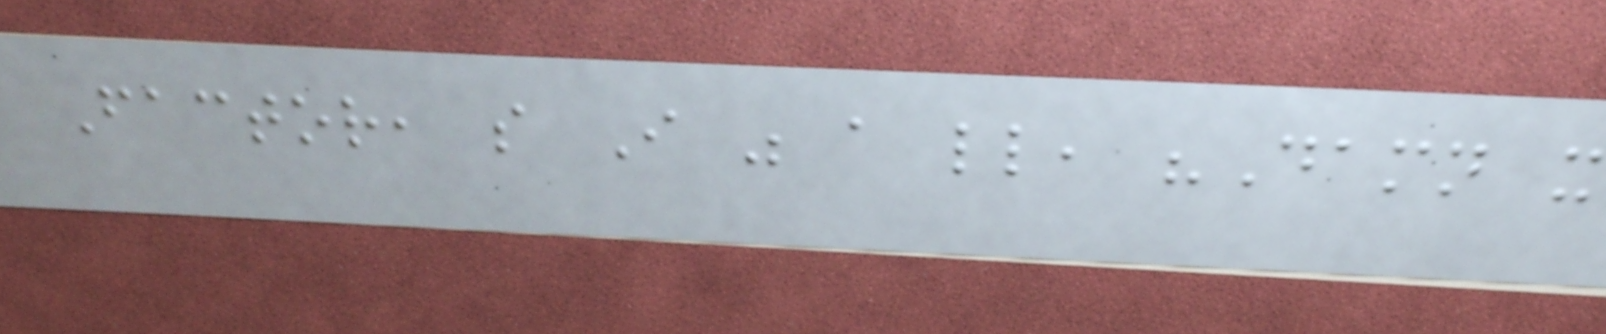Factor, so I was a little, "Damn it
